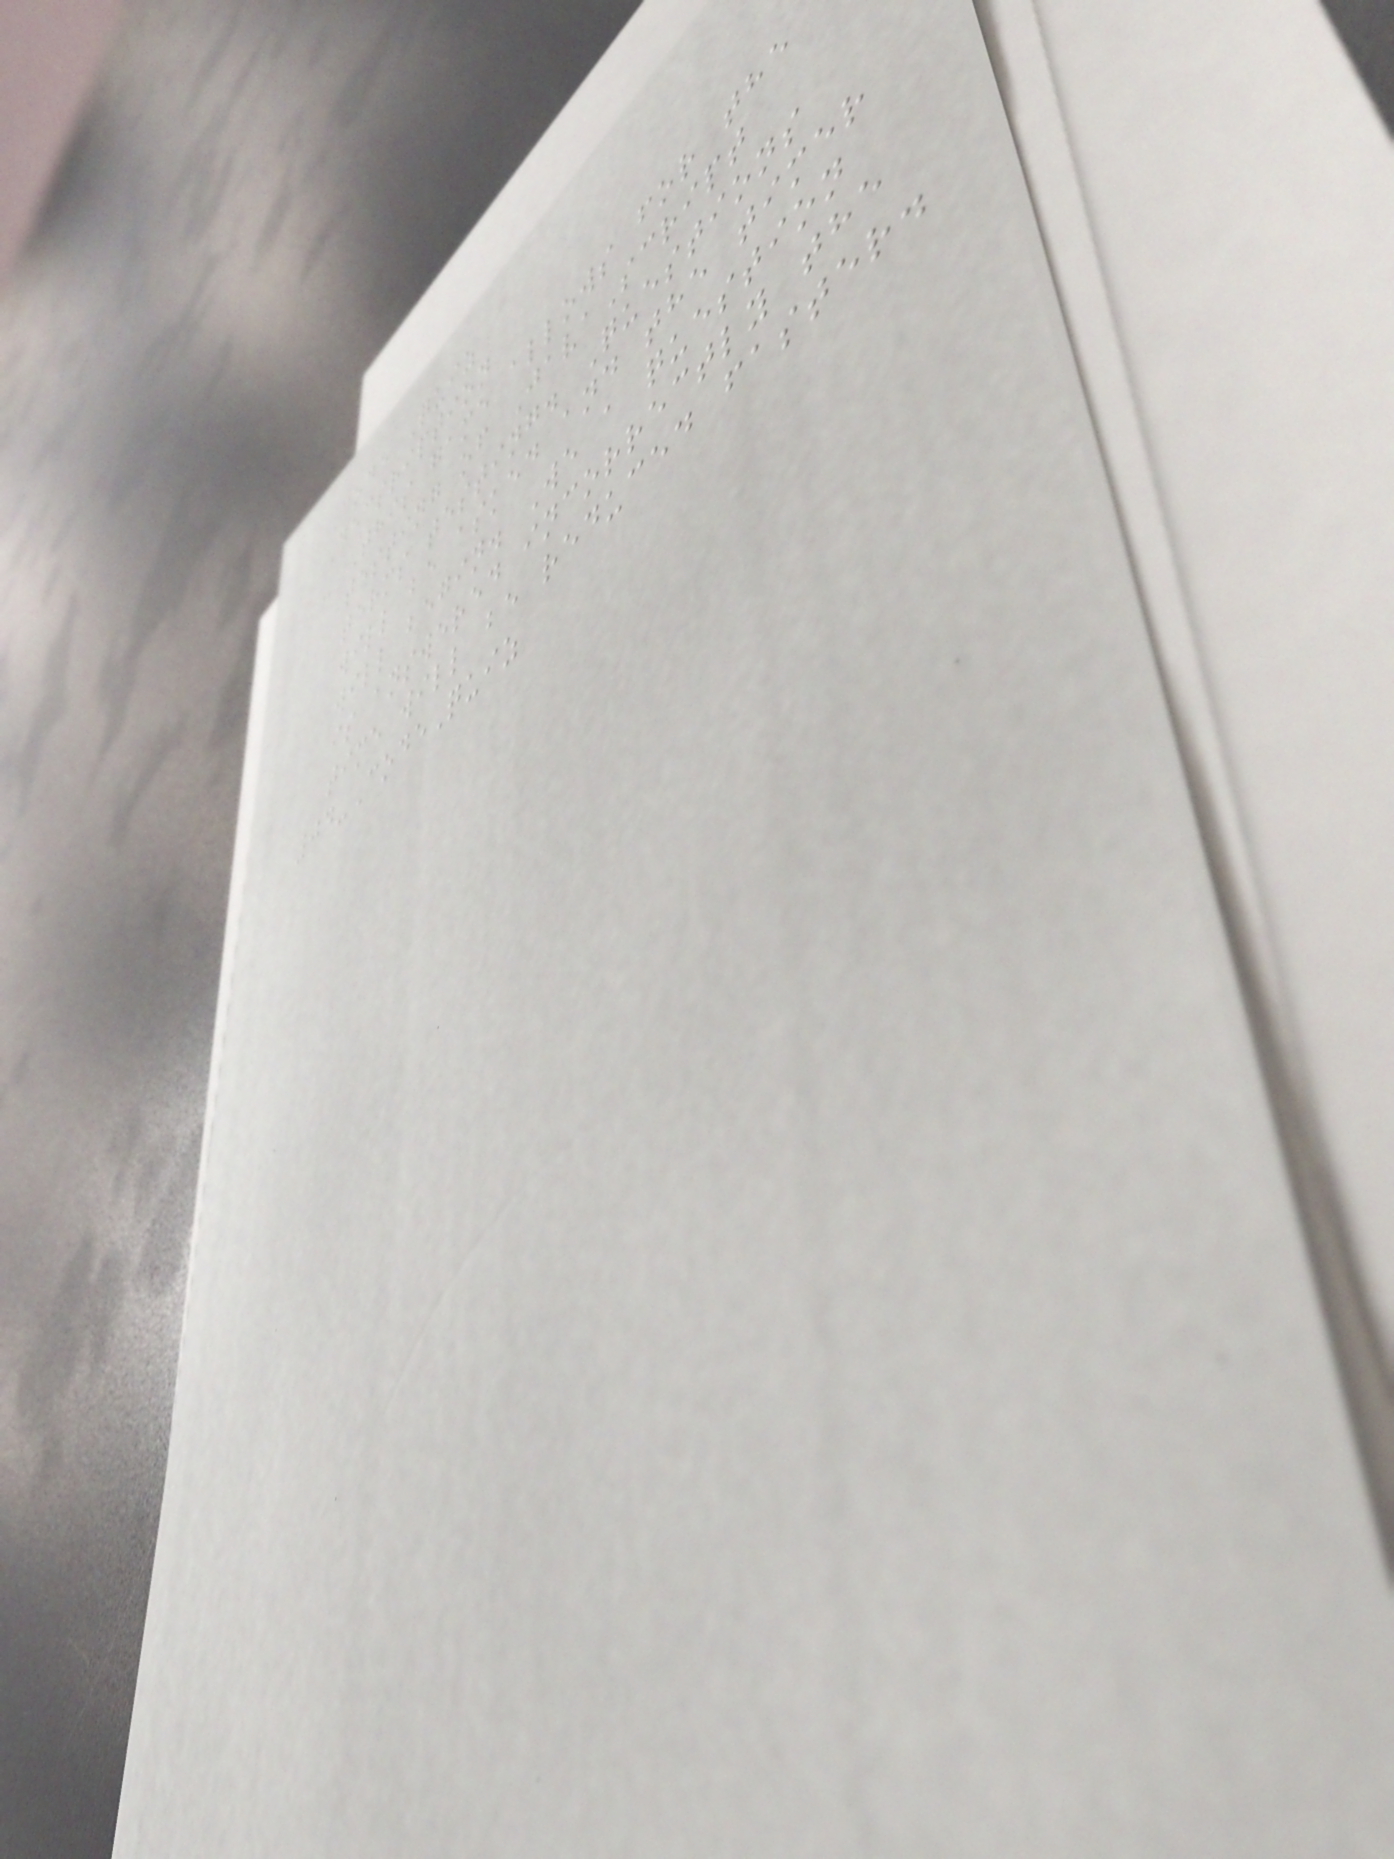Code Quiz
Decsription
- This game allows for the
testing of JavaScript
terms testing. Questions
will be asked and the timer
will begin. We a question
is answered incorrectly the
time will be reduced faster.
04-CodeQuiz
